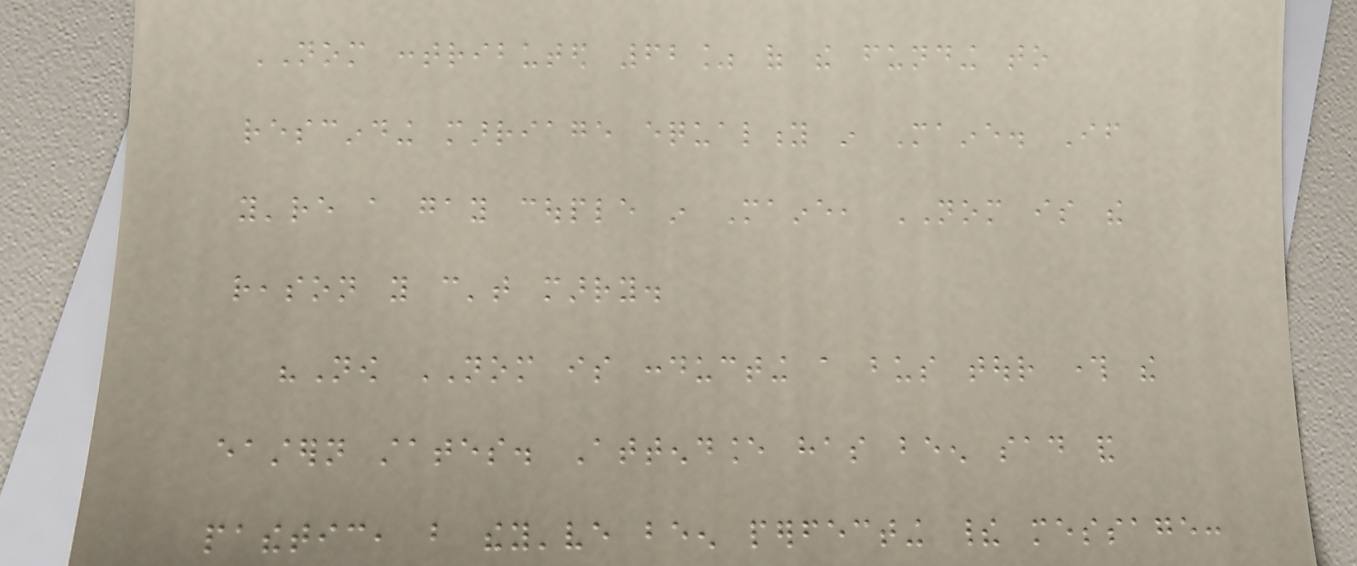NOM contributed 62% of the funding to
rescinding marriage equality in Maine. If
you're a gay couple in Maine, NOM is the
reason you can't marry.
"Now NOM is conducting a bus tour through the
eastern states. Attendance has been sad and
pathetic, but they've been perfecting their message:
